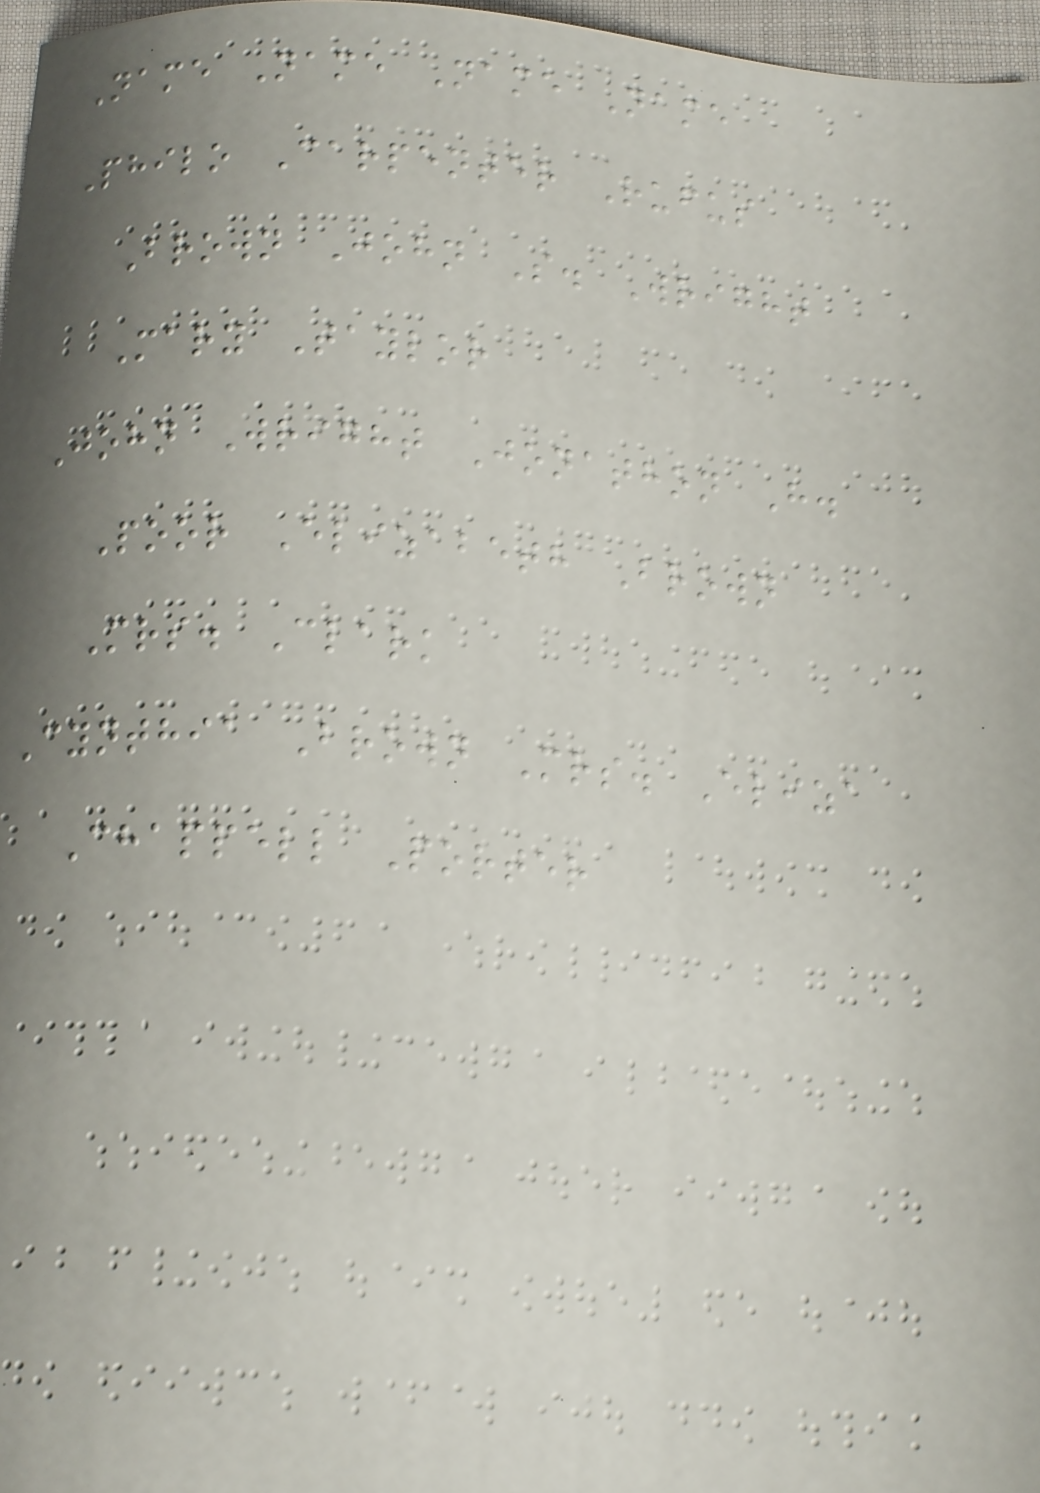Name Name Name Name
Philo Carpenter Rufus
Brown John S. Wright
Mary Taylor
John Wright Jonathon H.
Poor Elizabeth Brown
Mrs. Clark
Cynthia Brown Mrs. Eliza
Chappell Porter
